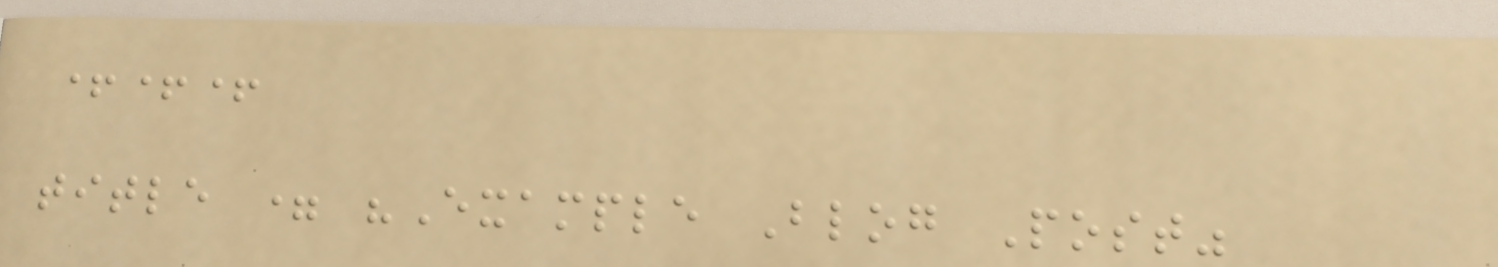+++
title = "Example Blog Post"
